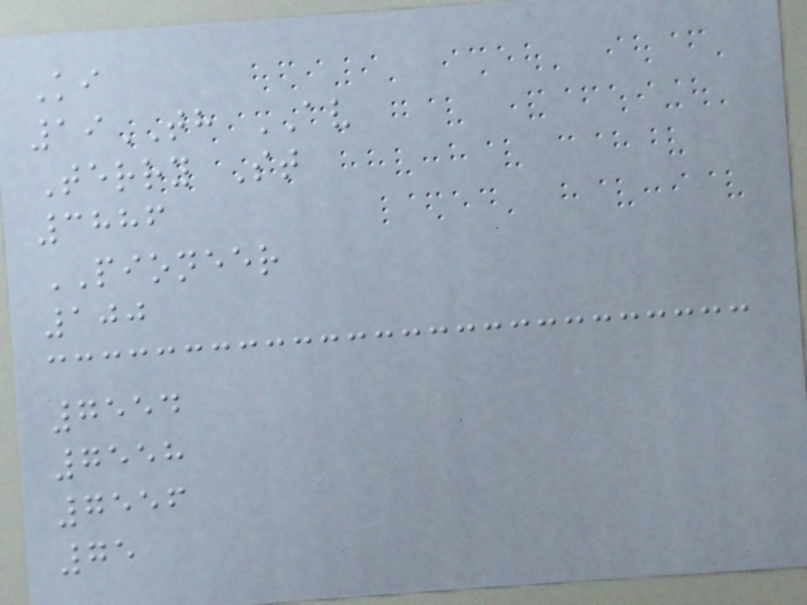Ki
19TH AV
Terry St
3886
PIONEER
100
7554
7558
7556
75
